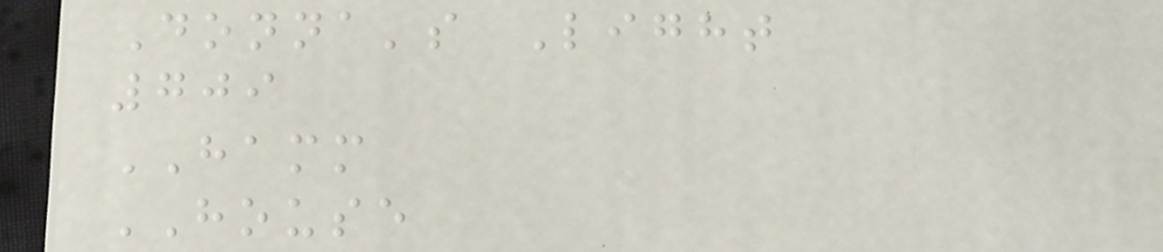Donna's Light
709
HAMM
HOUSE
